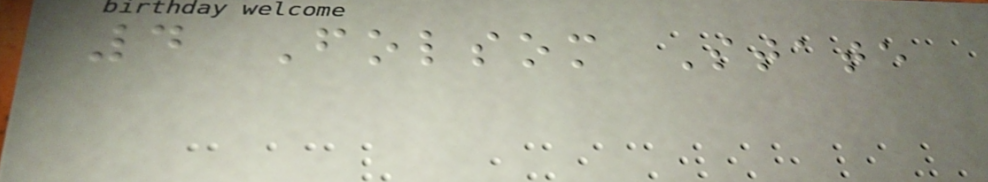4 Folsom State
